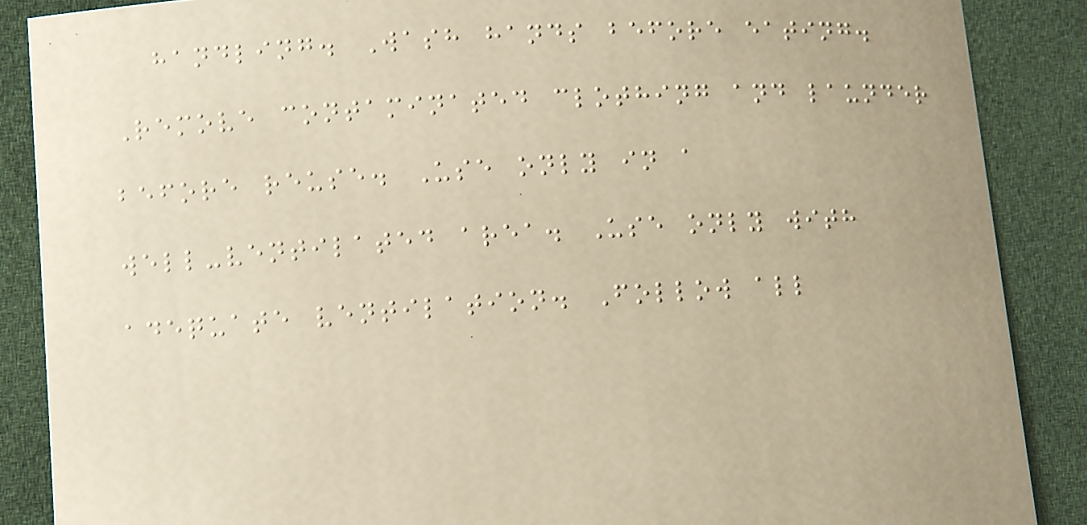handling. Wash hands before eating.
Remove contaminated clothing and launder
before reuse. Use only in a
well-ventilated area. Use only with
adequate ventilation. Follow all
